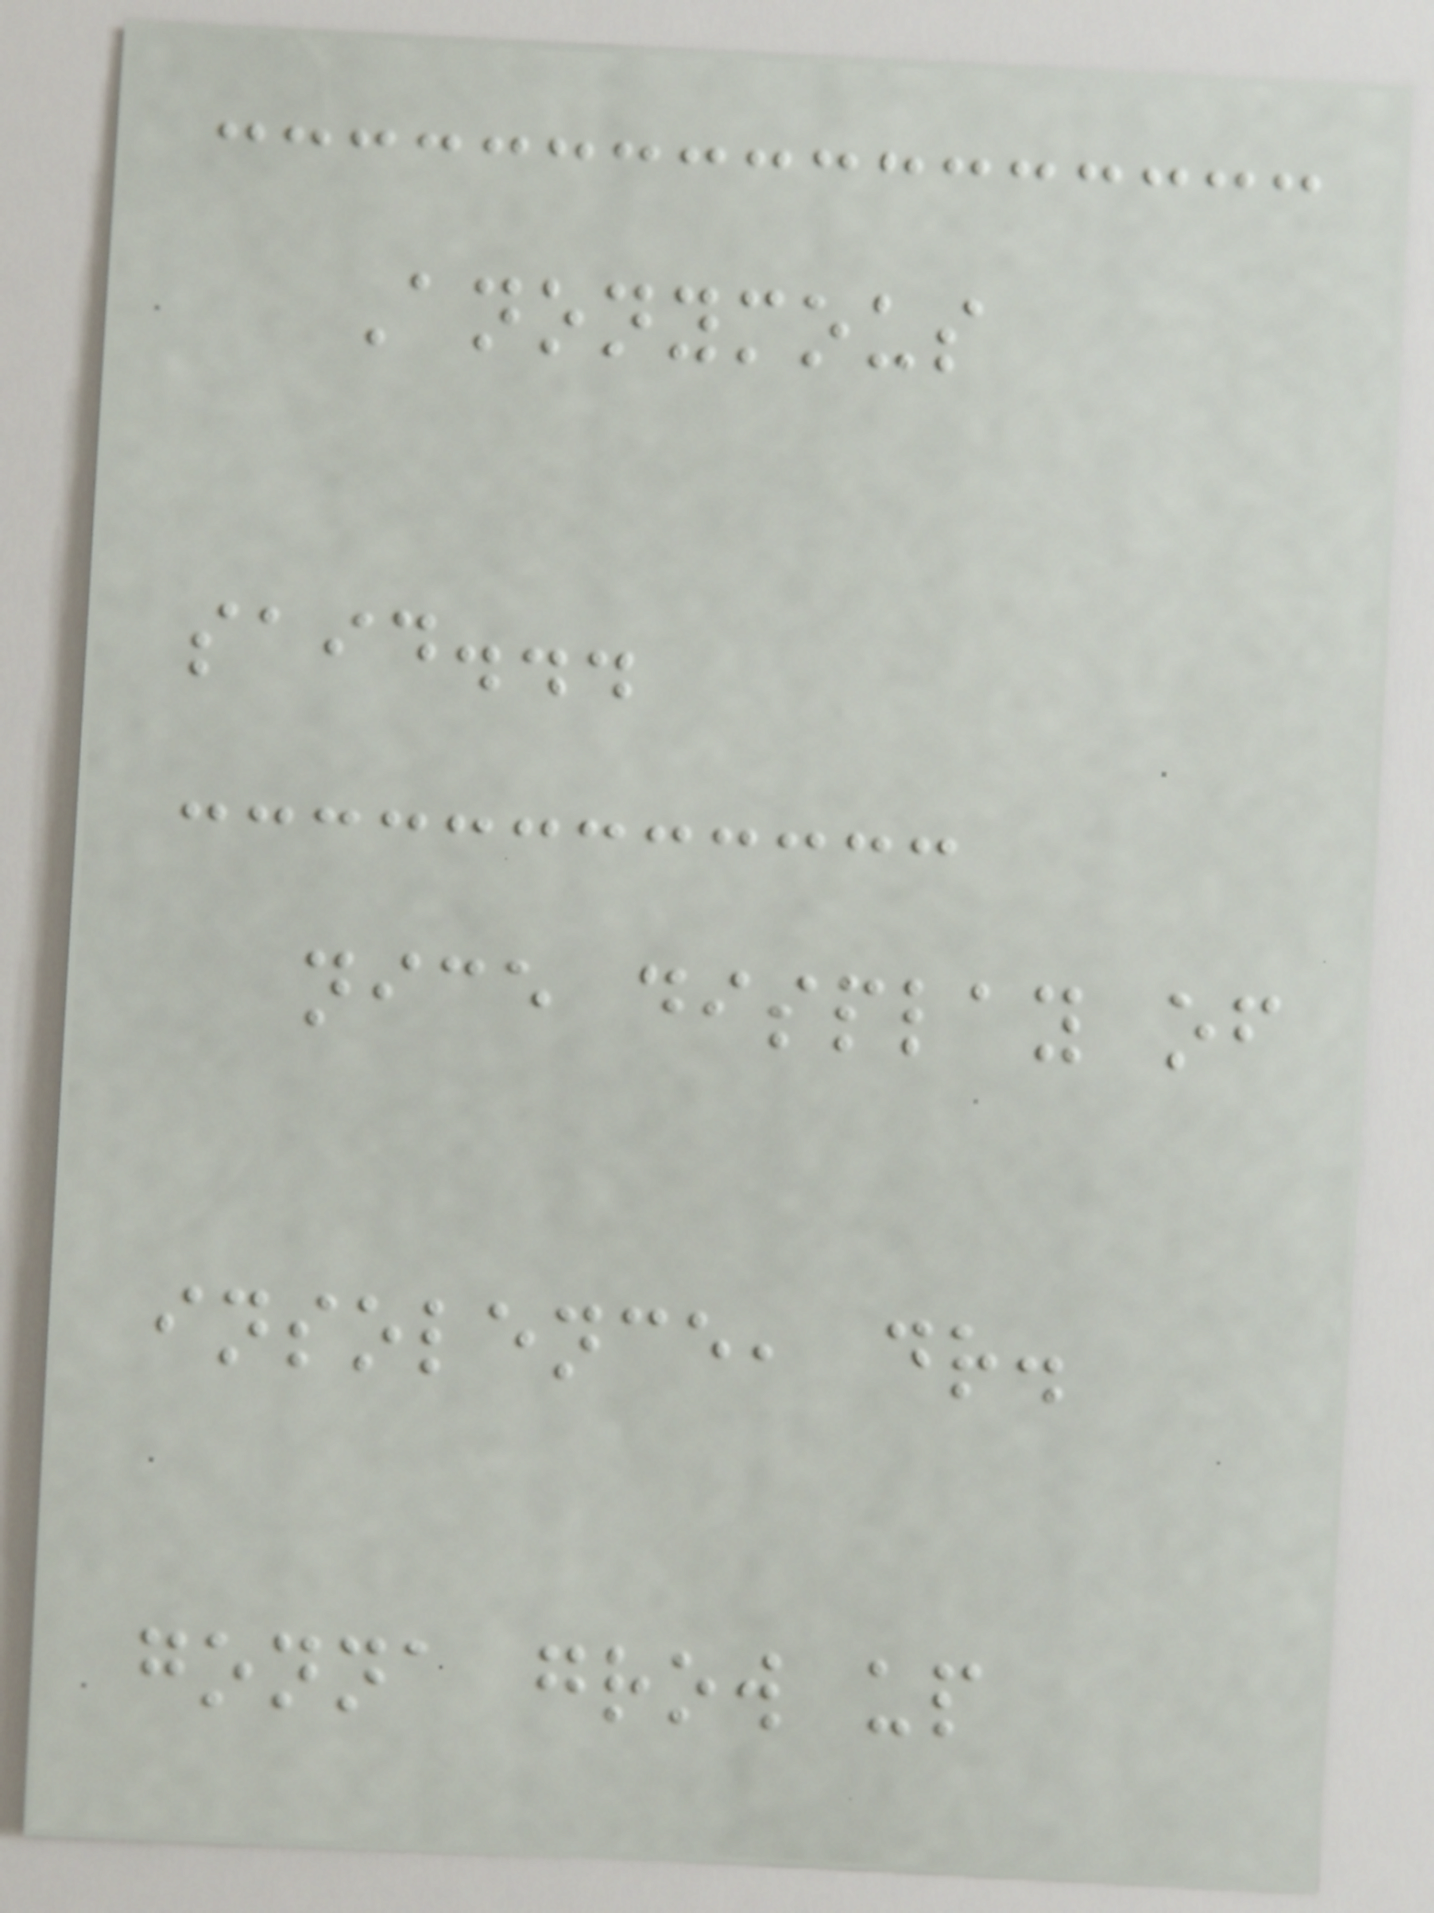Anonymous
said...
nice display of
insolence, dr.
gonna grow up
